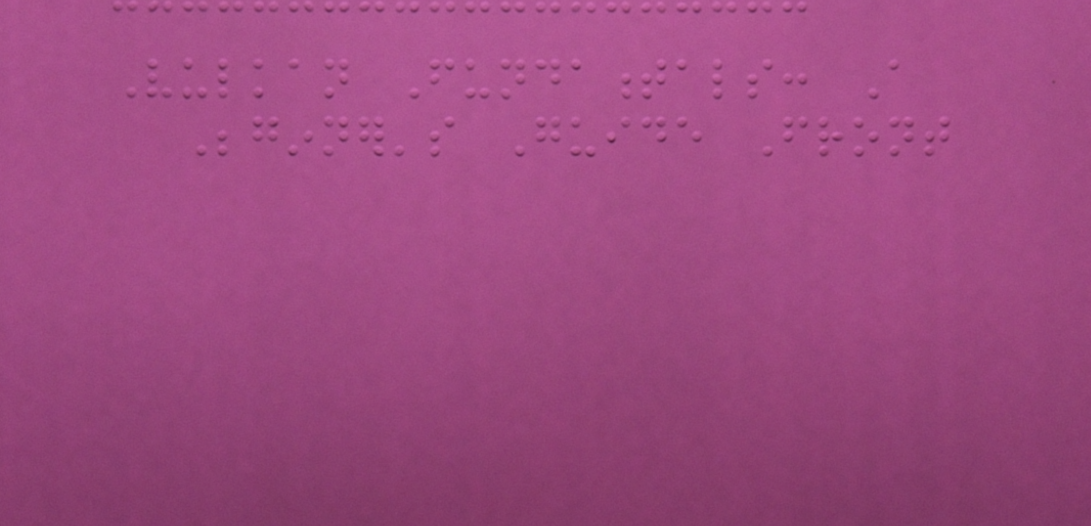Vulkan Fundamentals: A
Beginner's Guide Front
